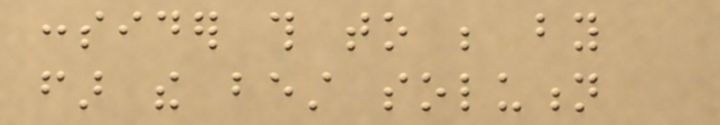consider this to be by
far the best solution
